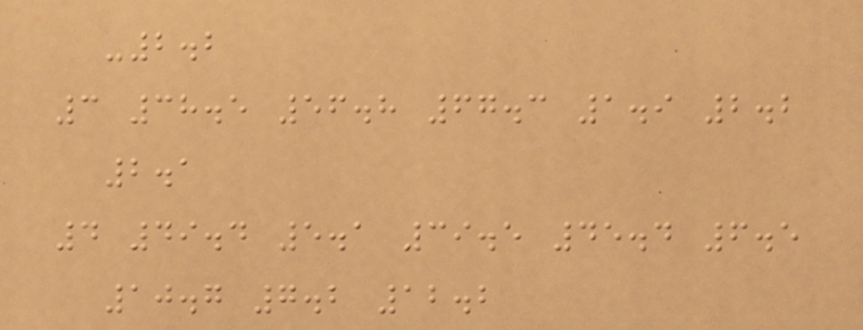-2.2
3 38.5 56.8 67.3 1.9 2.2
2.1
4 49.4 5.1 39.5 45.4 6.5
10.7 7.2 12.2
